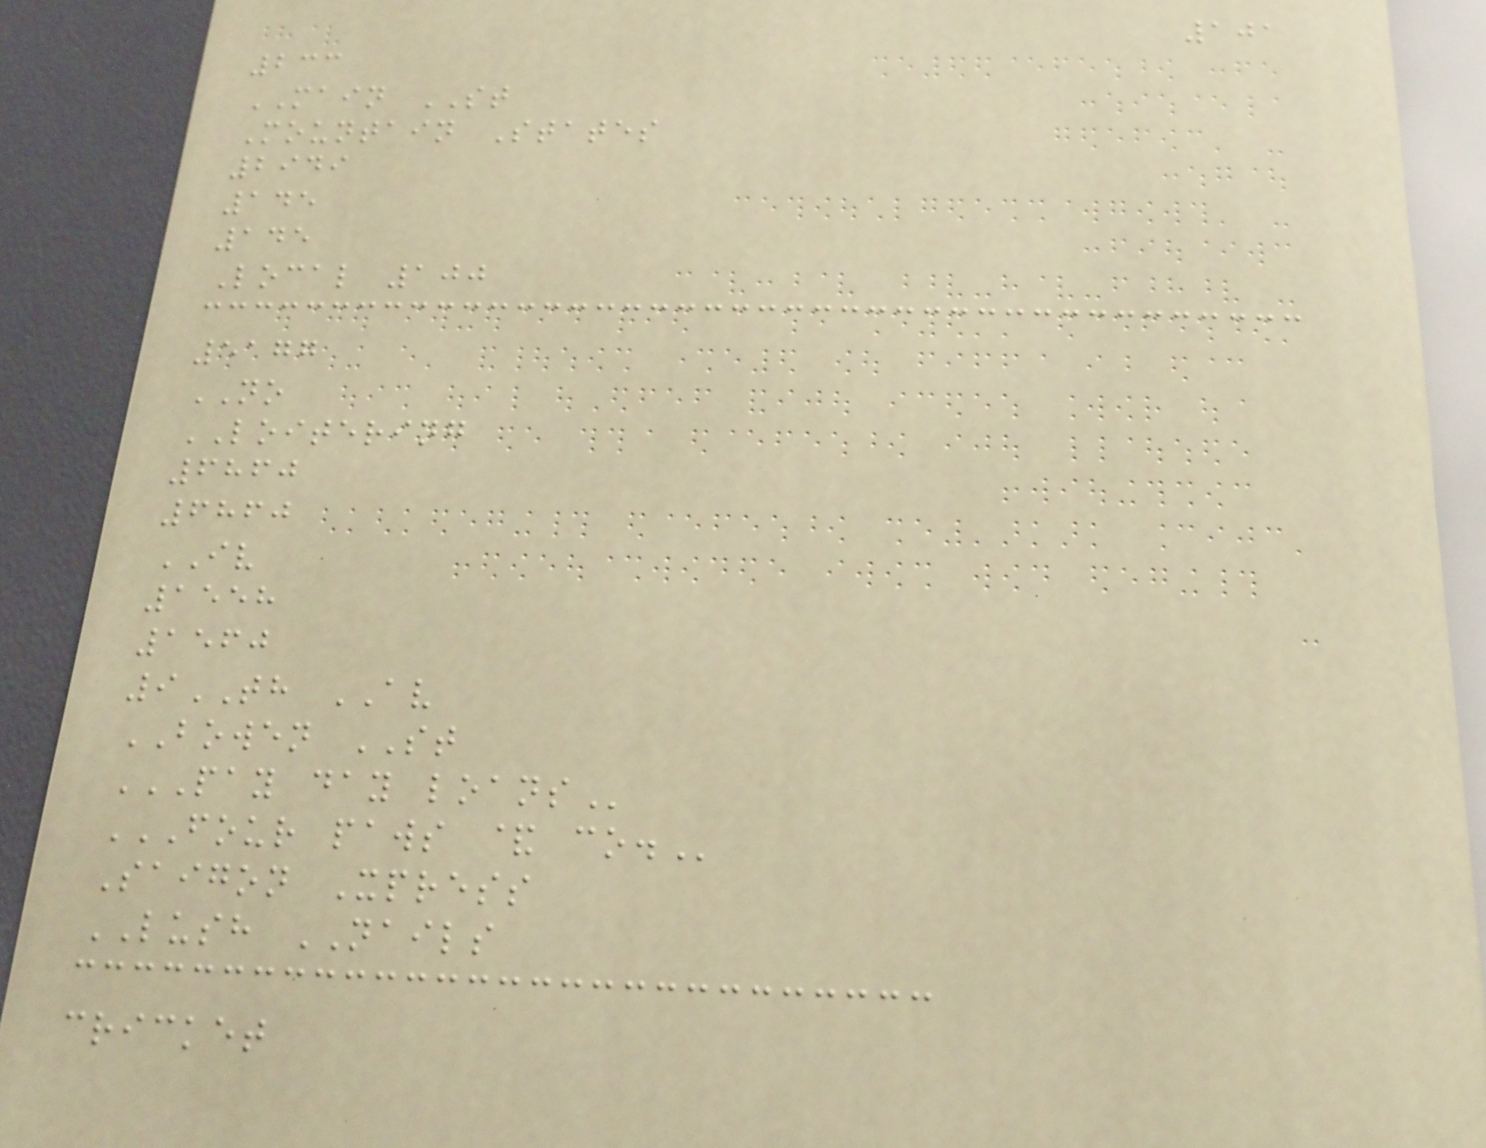101
233
MAIN ST
Mountain States
2949
145
145
Local 100
5177
NO
LOITERING
6860
6860
IV
1558
1560
9TH AV
BOWEN ST
PAY DAY LOANS
FOUR PAWS & CO.
Saigon Xpress
LUSH NAILS
cricket
